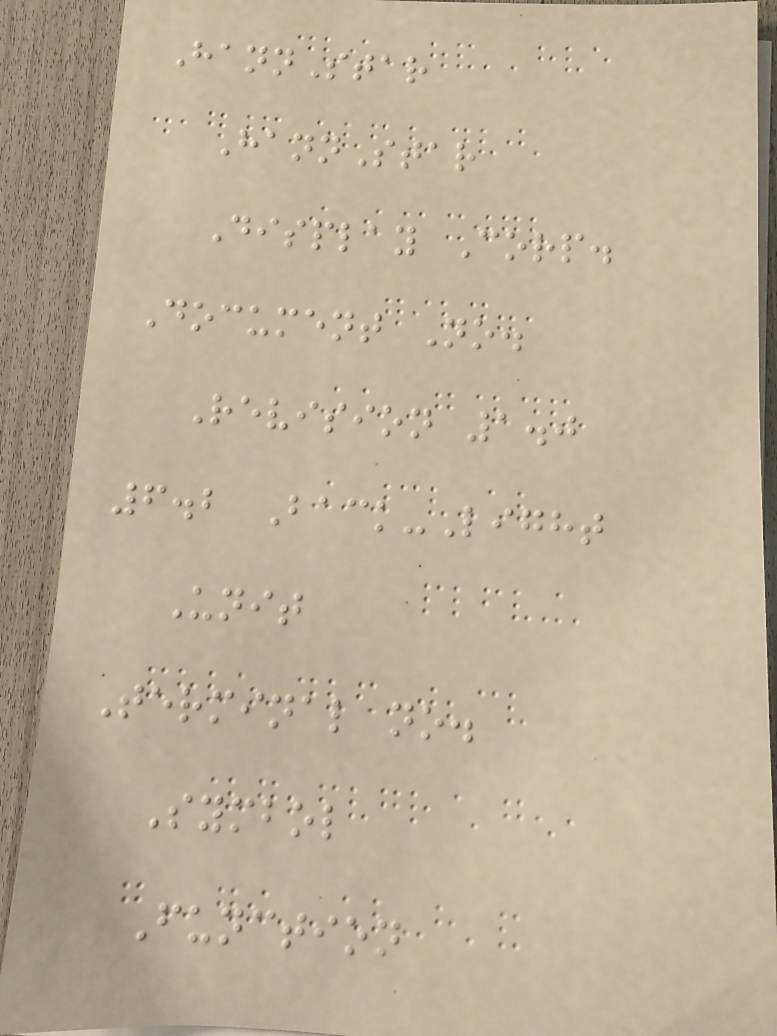HannStar
HannStar
Display Corp.
Document No.
Revision 1.0
6.2 Back-Light
Unit
Terminal no.
Symbol
Function
